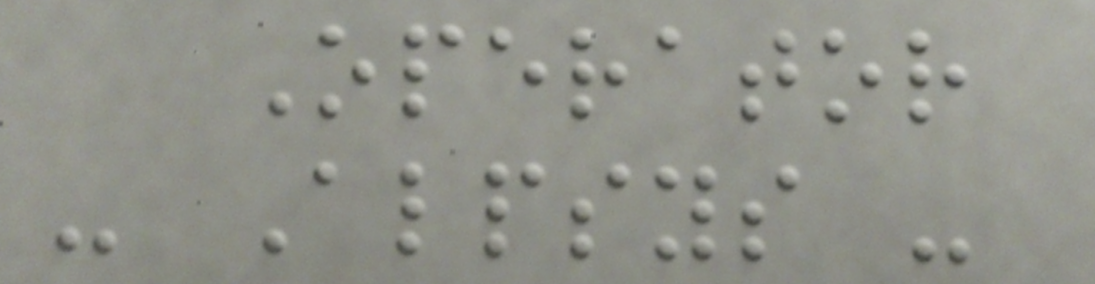Operator
- Alpsys -
